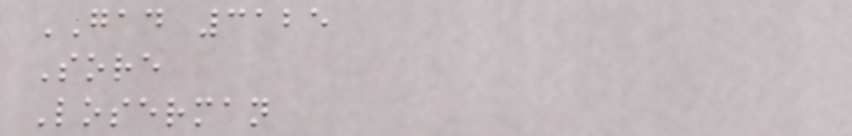GAD 3125
Sore
Loserman
